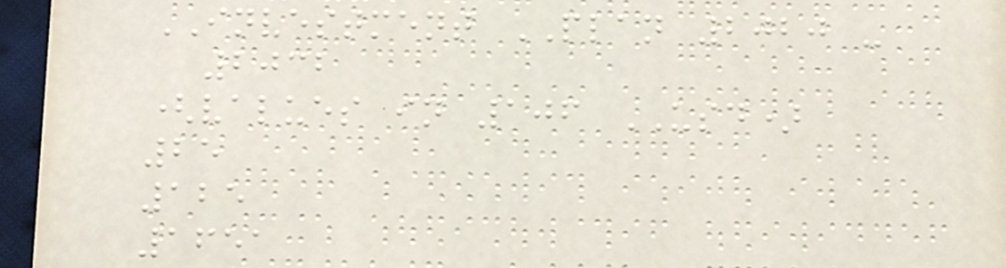INVESTMENT PLAN 2020 -
2032
(values in 106 USD)
25
125
1651
